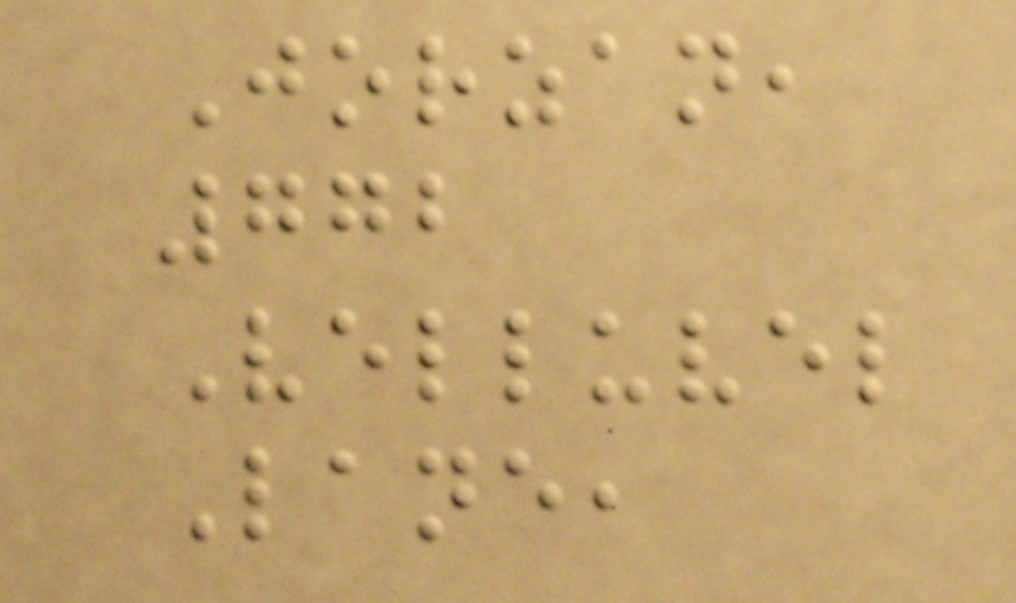Jorzan,
772
Velluvel
Lane,
